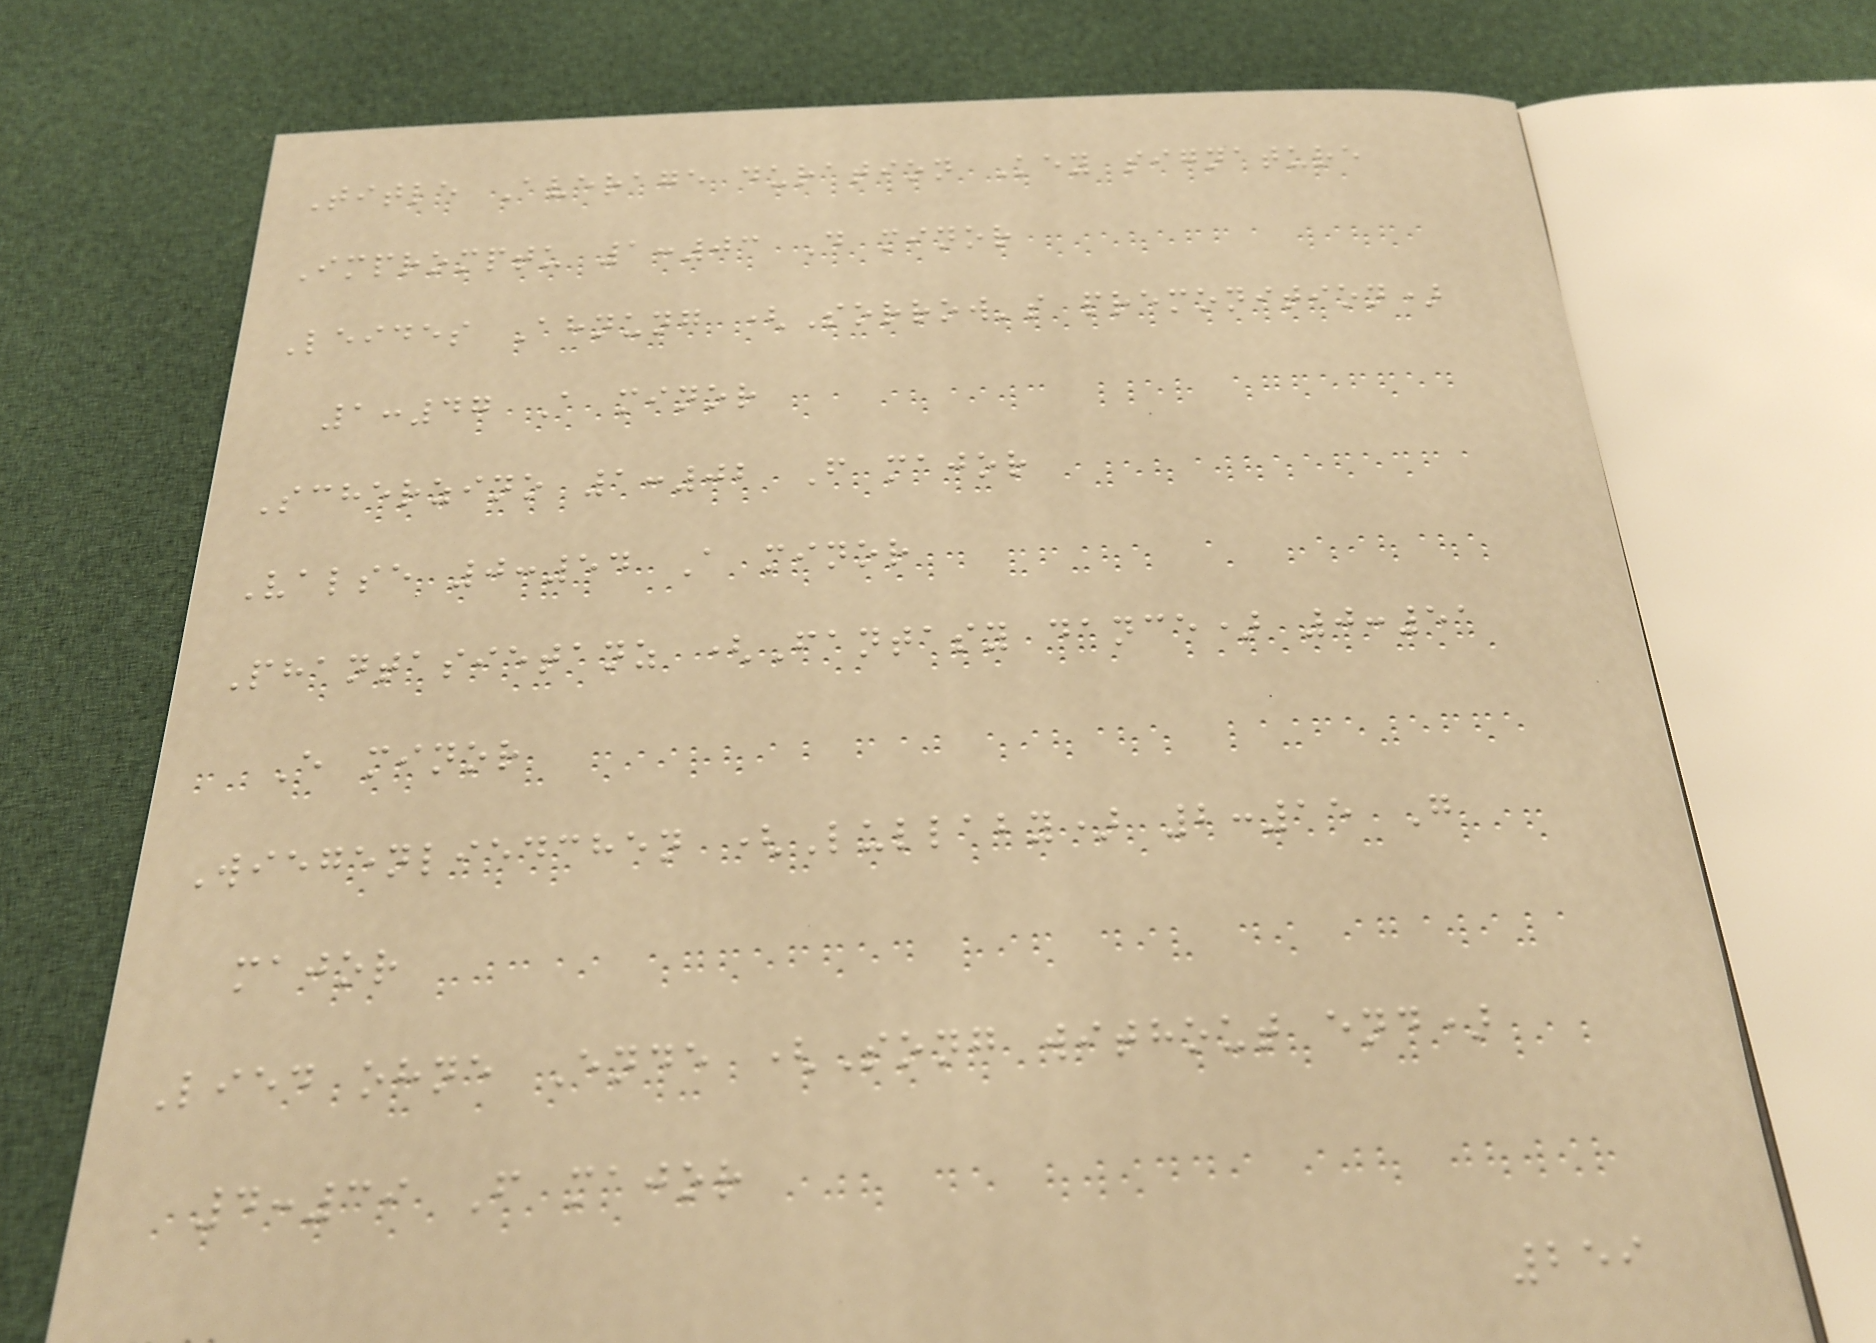Title Average duration Key signature
Impromptu 1:03 D minor
Leides Ahnung (Sorrow's premonition)
1:47 A minor
Scherzino 1:02 F major
Valse 0:54 A minor
Phantasietanz (Fantasy dance) 0:51
E minor
Wiegenliedchen (Lullaby) 2:15 G
major
Lied ohne Ende (Song without end)
4:39 F major
259
